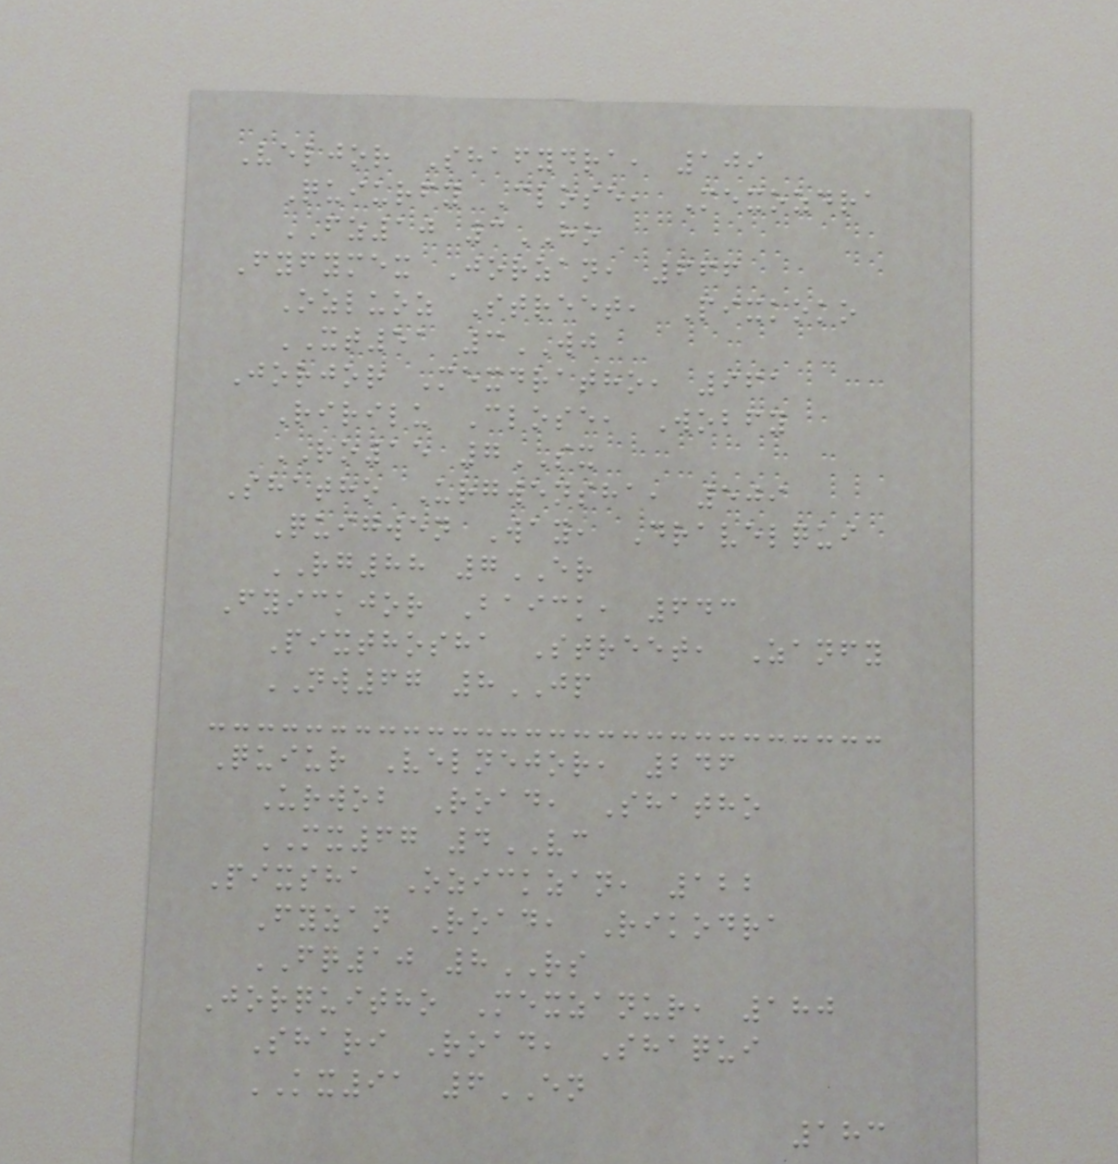Veljor Shafydra, 109
Quiurfy Close, Mexozdra
FZ10 3HO
Fyfymex Jorzan, 666
Ozluoz Street, Pixkoko
XT51 3WJ
Jorjor Mexdratho, 961
Ririlu Close, Wobfy
RO15 7SX
Shatho Urgwensha, 509
Quigwen Way, Dravelqui
RG88 7ER
Fyickjor Baick, 643
Pixthosha Street, Zanfy
NW67 8JP
Quiur Velnejor, 246
Urwob Road, Shatho
MX67 4VC
Pixsha Ozickzan, 122
Fyzan Road, Rikodra
FQ10 8RS
Jorquitho Mexzanur, 180
Shari Road, Shaqui
KX91 6EN
183
